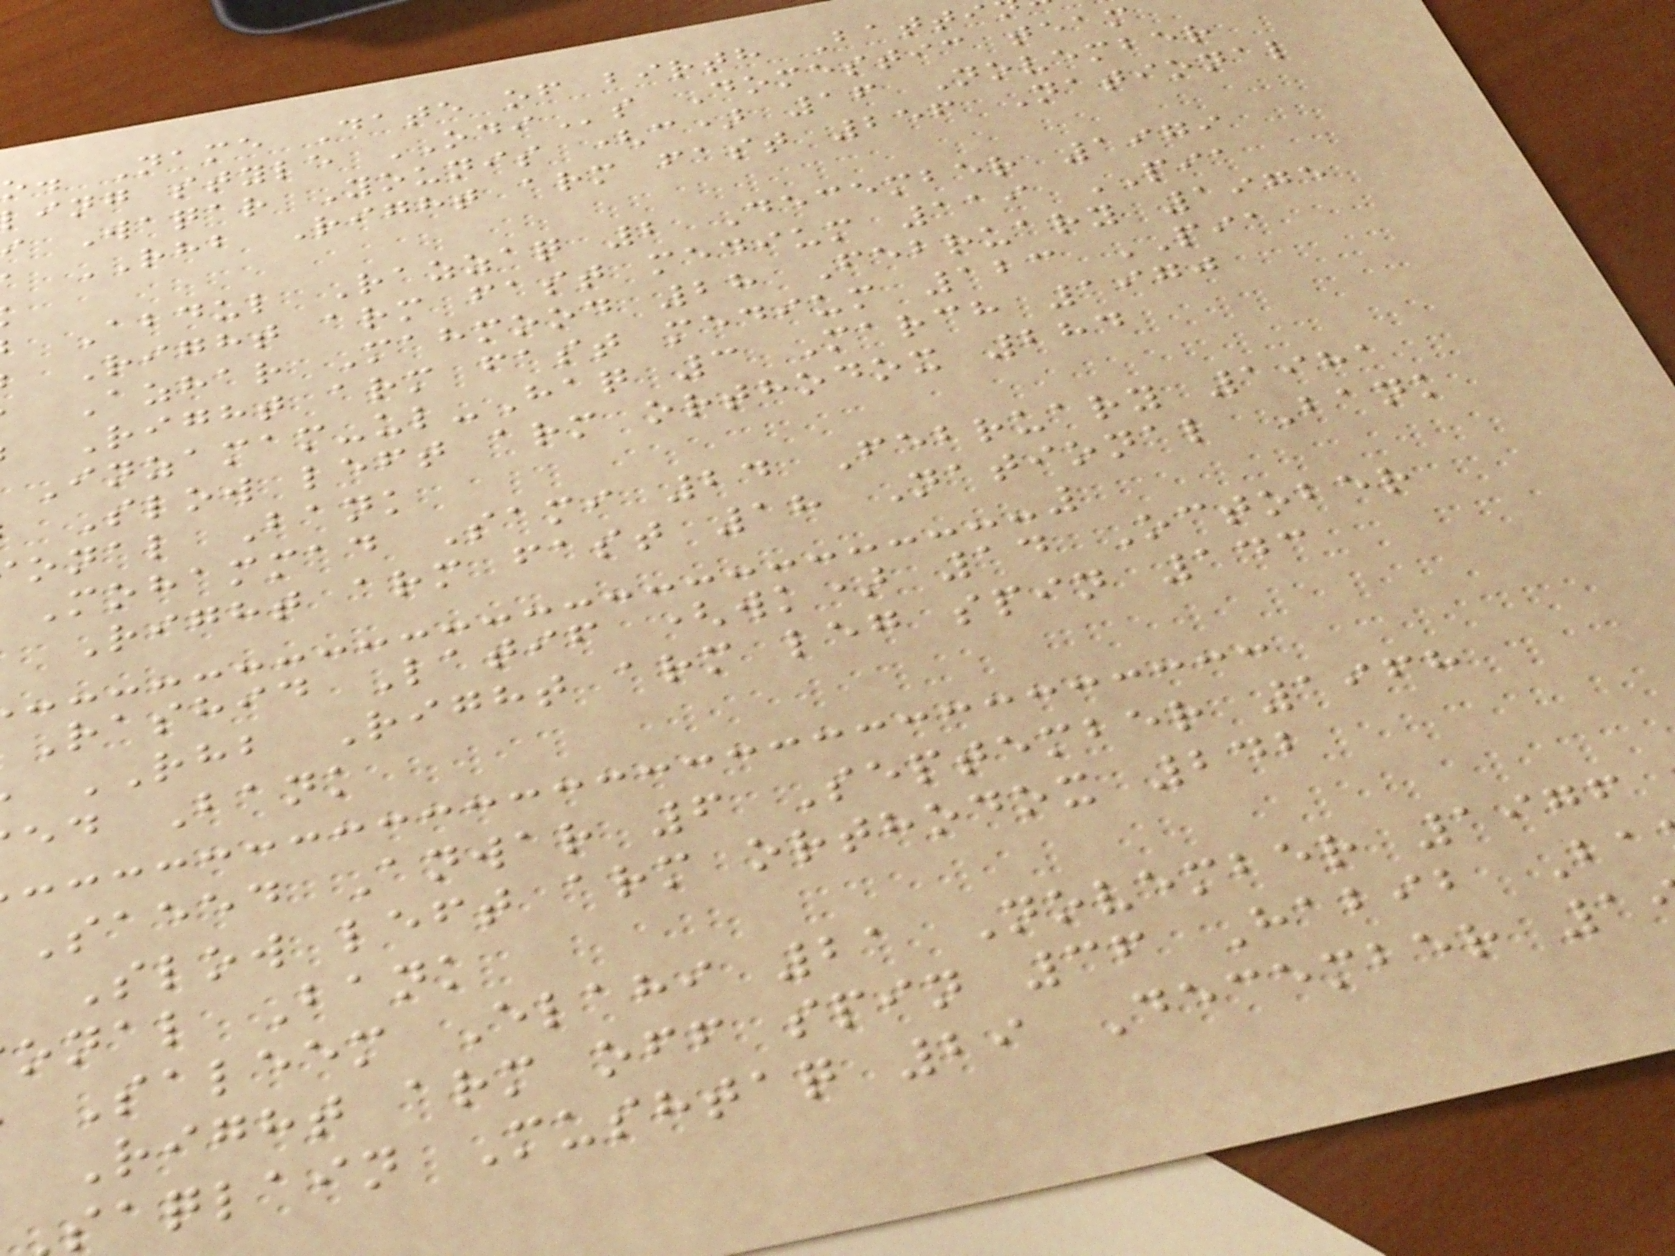o. Name Date of birth Batti
ling style ODIs Domestic team
Waqar Younis (c) 16 November
RHB Right arm fast 256 National
Abdul Razzaq 2 December 1979
Right arm fast medium 119 PIA
Azhar Mahmood 28 February 1975
Right arm fast medium 123 PIA
Inzamam-ul-Haq 3 March 1970
Slow left arm orthodox 284
onal Bank
Mohammad Sami 24 February 1981
Right arm fast 18 National Bank
Rashid Latif (wk) 14 October
RHB Right arm leg spin 143
ed Bank
Saeed Anwar 6 September 1968
Slow left arm orthodox 242
onal Bank
Saleem Elahi 21 November 1976
Right arm off spin 36 Habib Ba
saqlain Mushtaq 29 December 1
